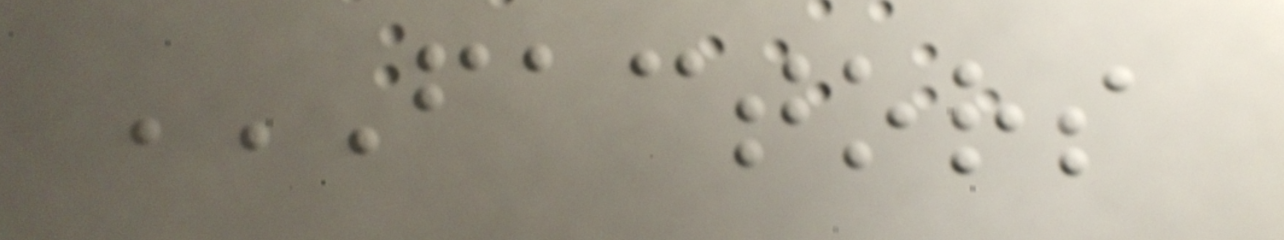FACTORS
